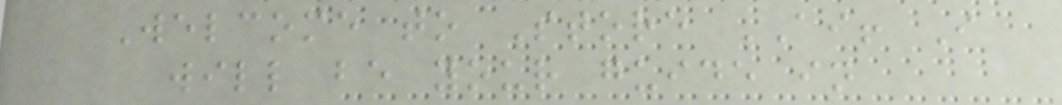Welcome to Store AI! I
will be your guide in
